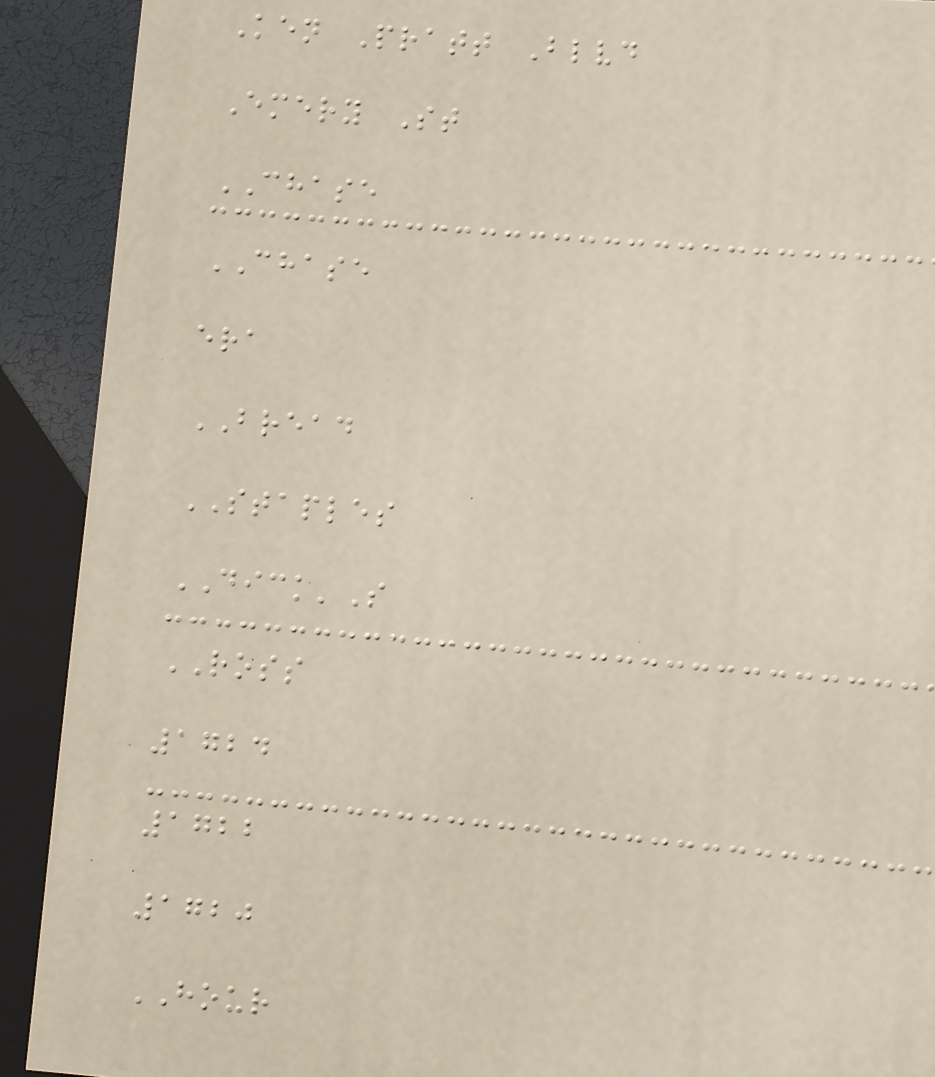Ken Pratt Blvd
Emery St
CHASE
CHASE
era
BREAD
STAPLES
DICK'S
ROSS
1724
1722
1720
HOUR
